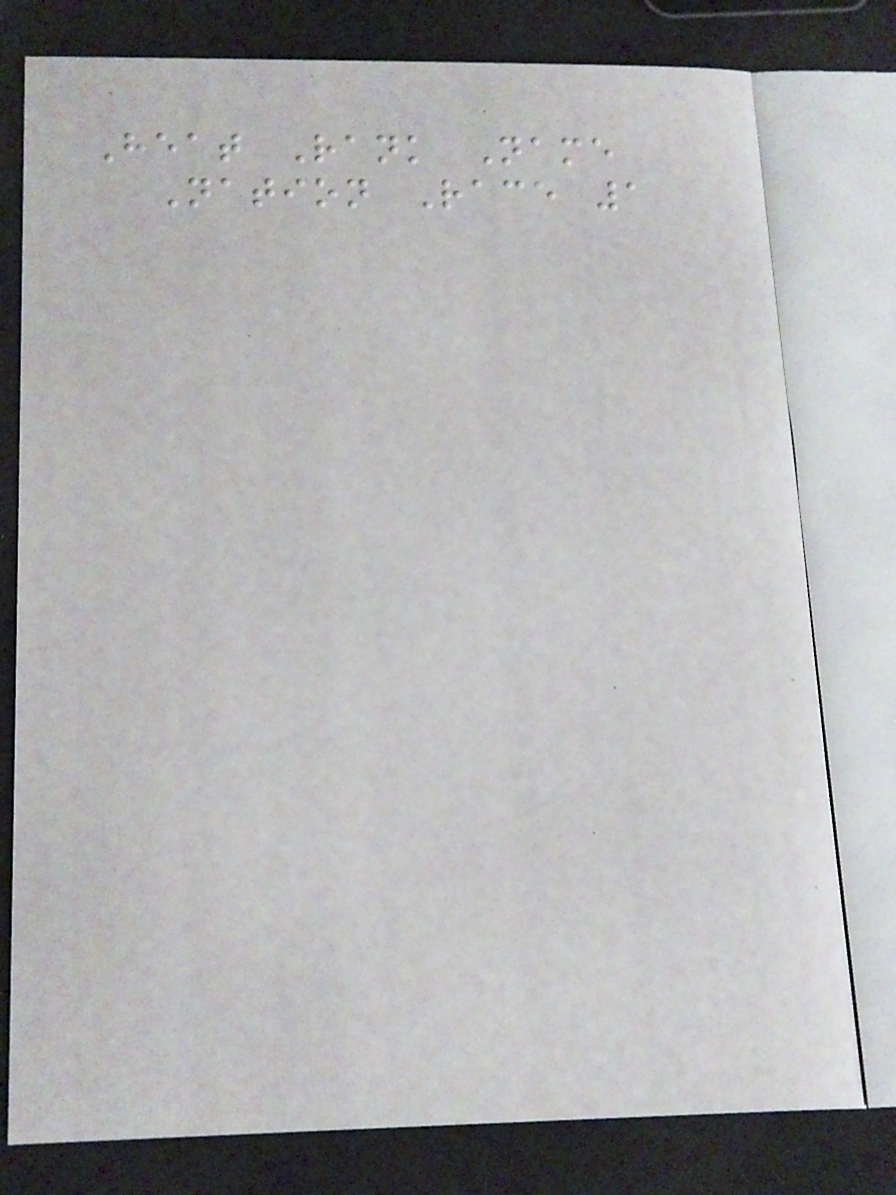Heat Rank Name
Nation Race 1
